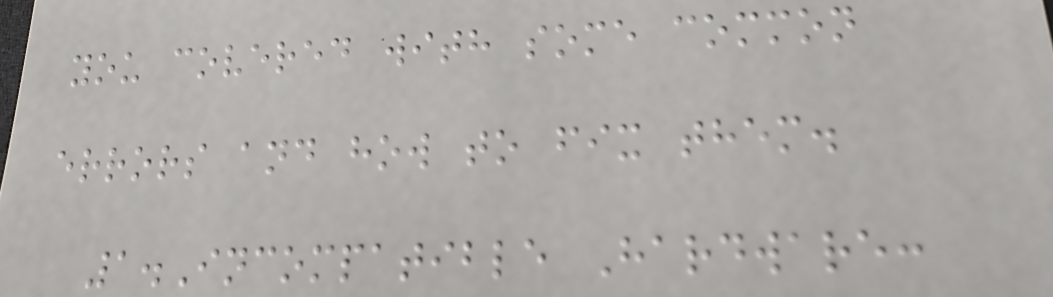you covered with some common
errors and how to fix them.
1.Incompatible Hardware:
